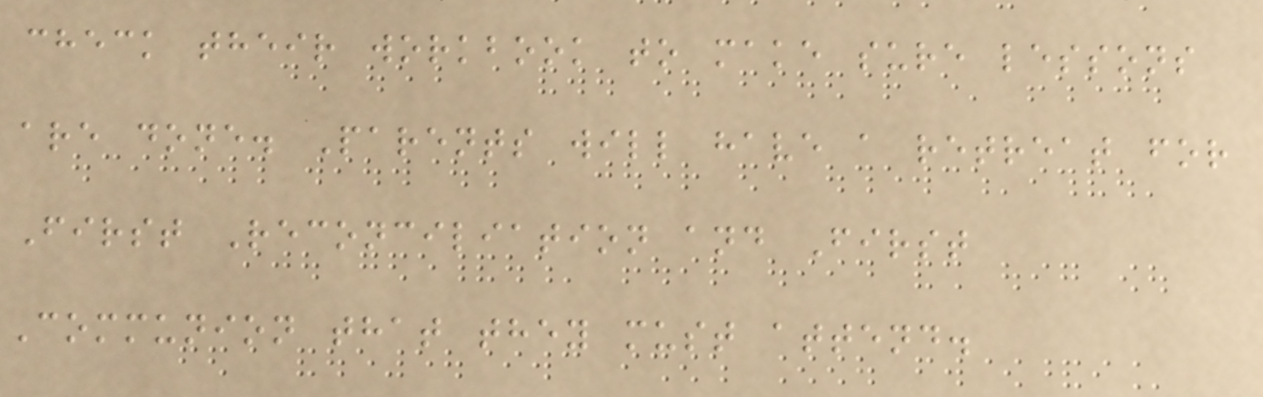check their workbook to make sure lessons
are done. Parents will have a retreat for
First Reconciliation and First
Communion that they must attend.
